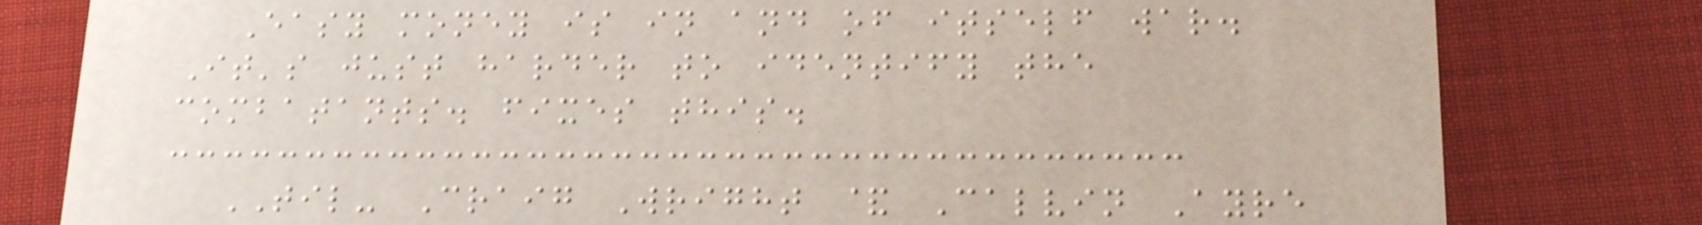Easy money is in and of itself war.
It's just harder to identify the
combatants. fixes this.
TIL- Craig Wright & Calvin Ayre
